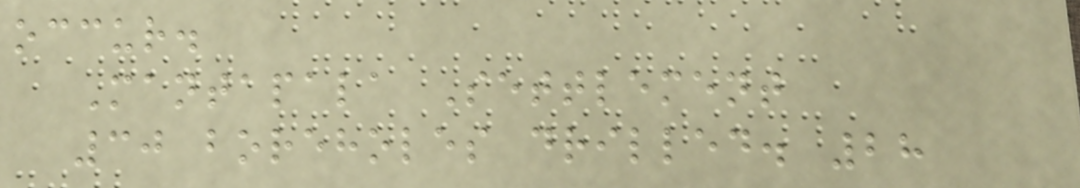occur.
Mantapala Settlement
30 boreholes drilled. 28
